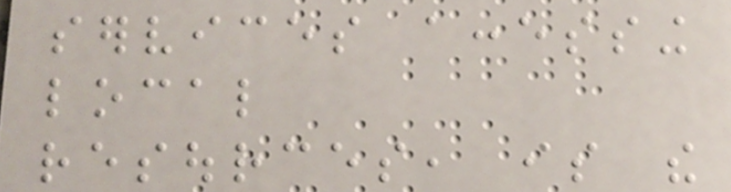services accessing
local
resources, is the
